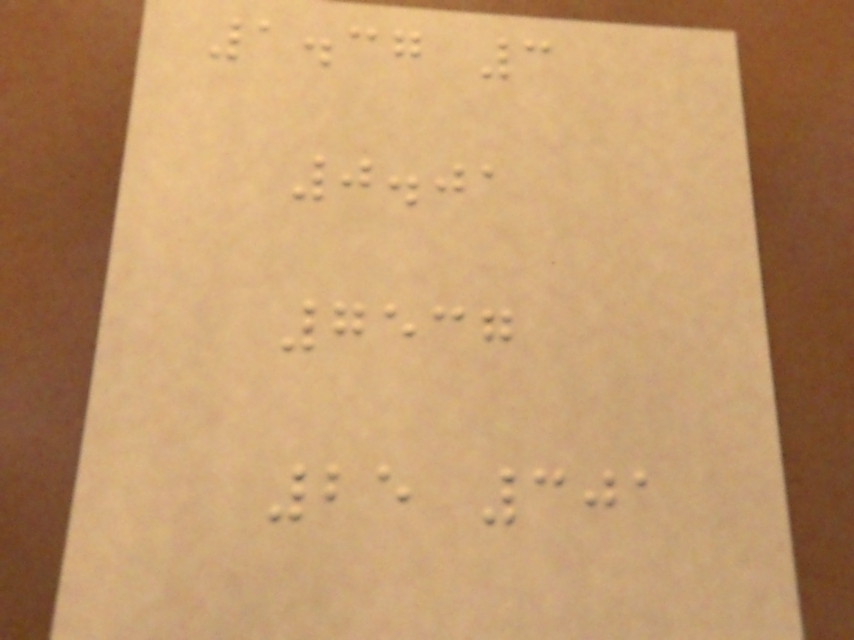1.37 3
0.01
7537
25 301
